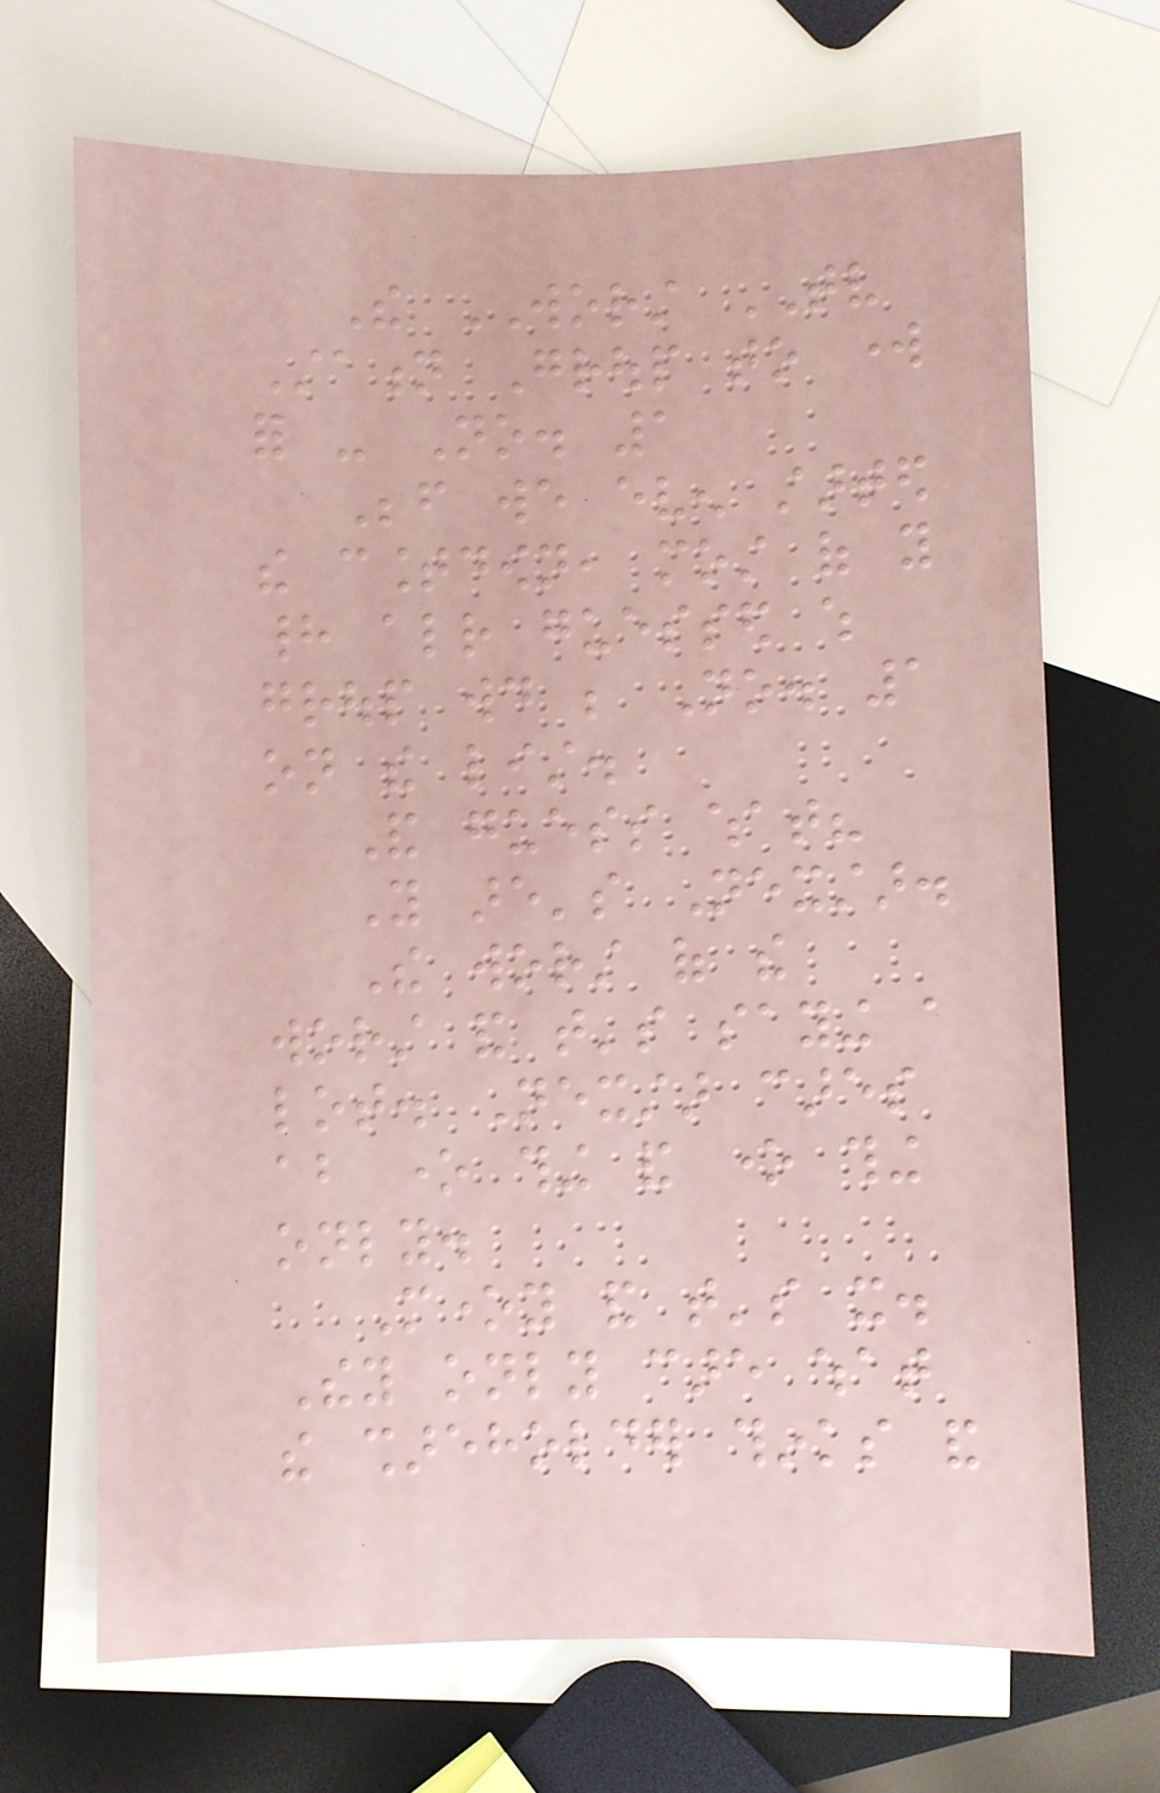The WORST TV
Station Group to work
for - No. 1
Before we even started
the countdown, most of you
had already guessed which
group would be No. 1
on the list.
And guess what?
You are's Nexstar.
The worst of the
worst and that's saying a
lot. Nexstar cares
about one thing and one thing
only.
Money and that's it.
They only care what
the shareholder thinks and
